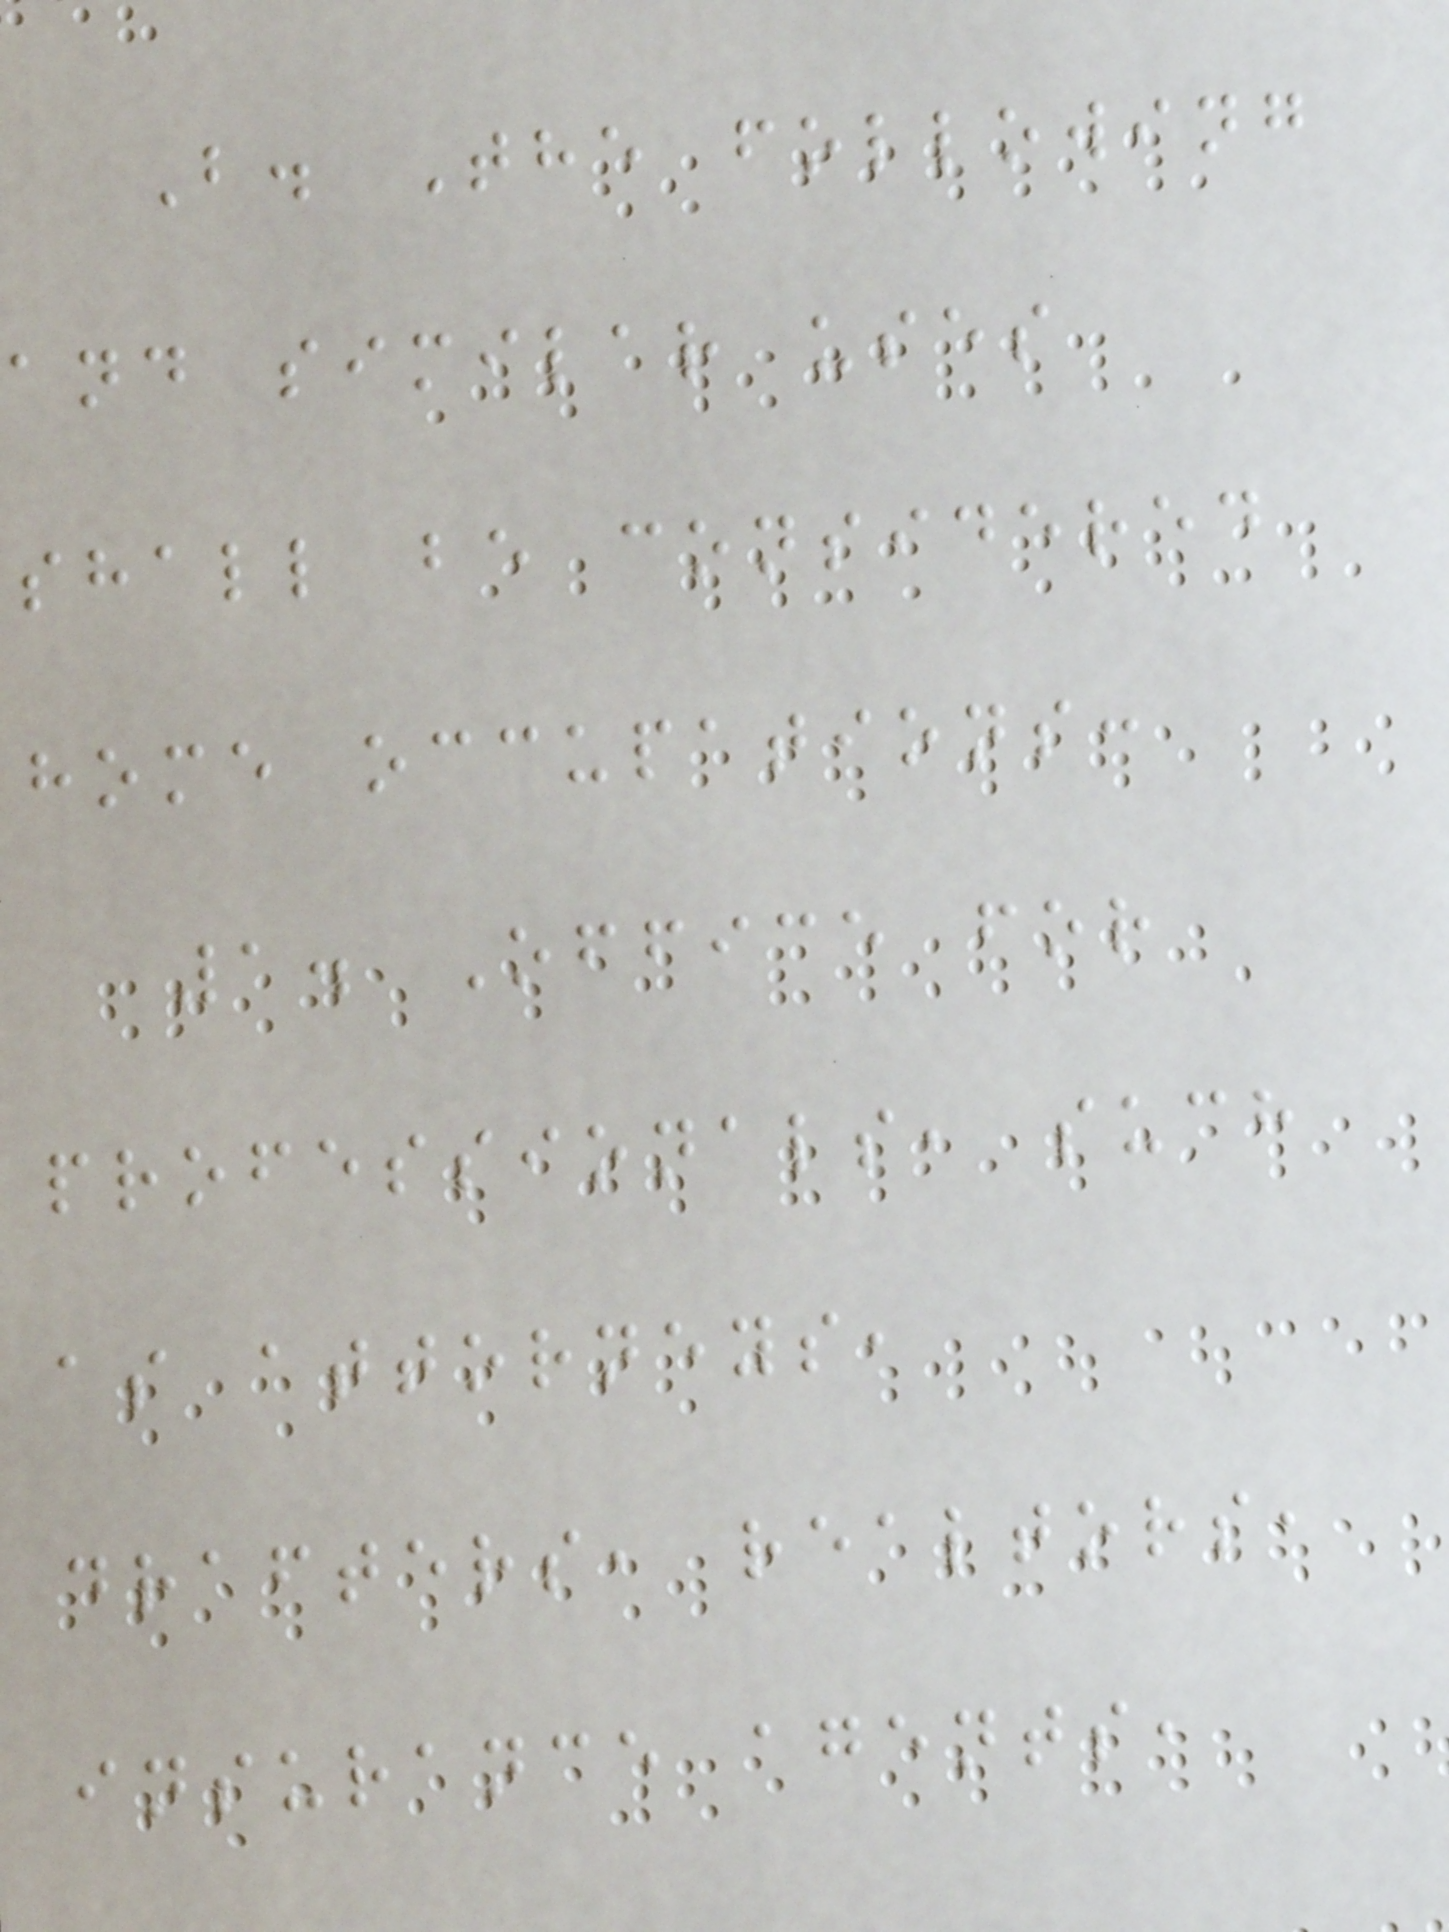B. The following
and similar uses
shall be considered
home occupations:
1. Office for
professionals, such
as attorneys,
drafters, realtors,
insurance agents,
